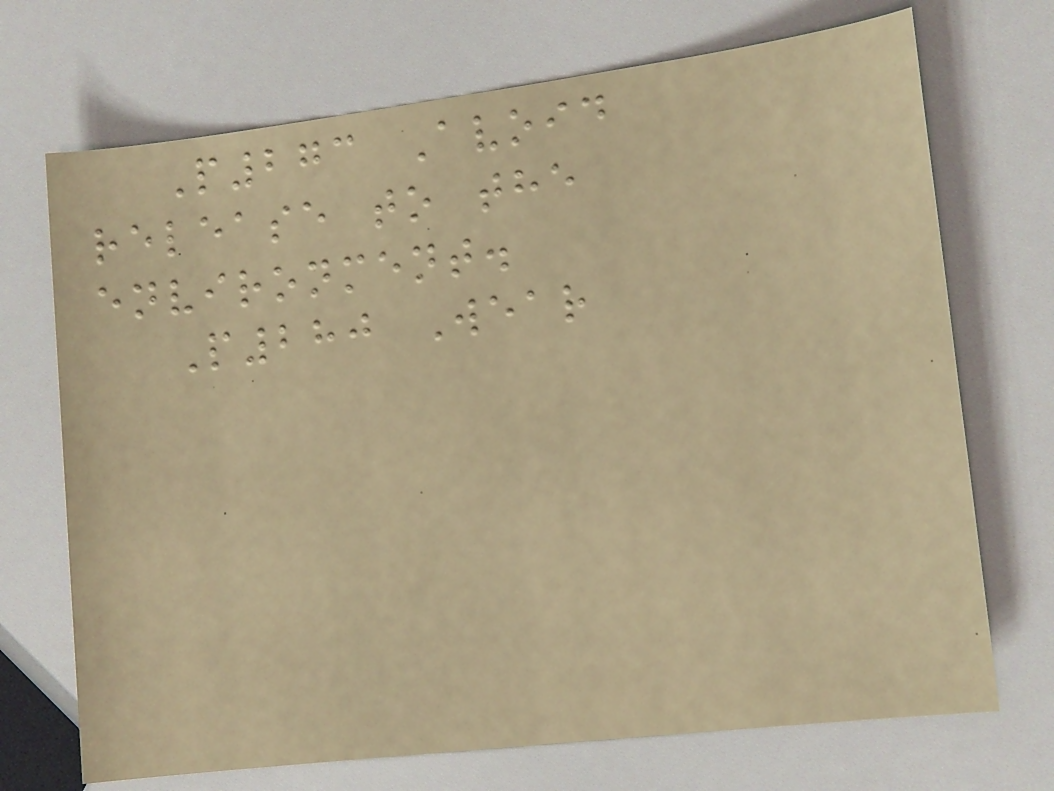P273 Avoid
release to the
environment.
P280 Wear
